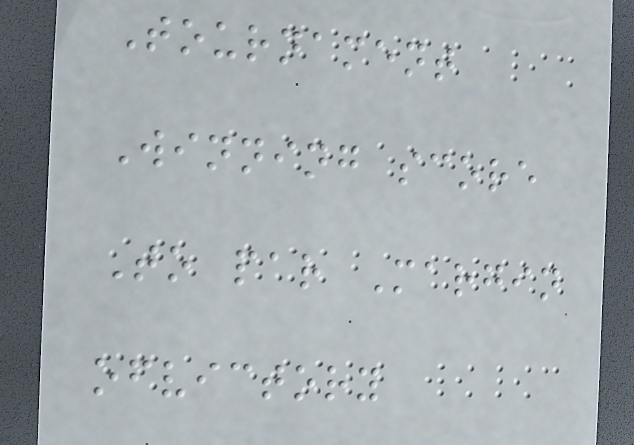Tournament
Winning score
To par Margin
ofvictory
